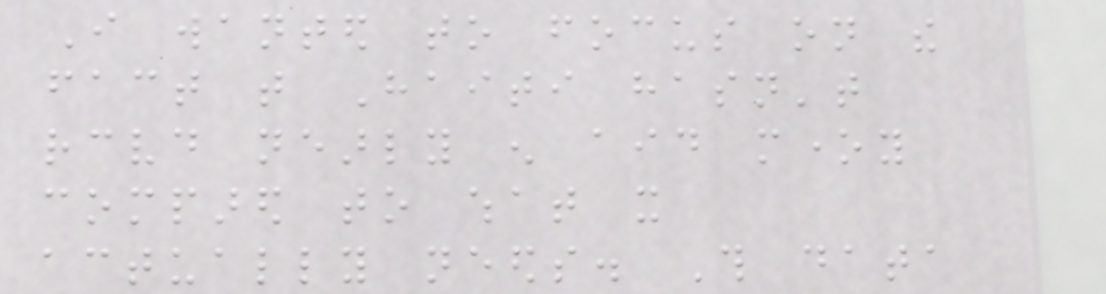I wanted to focus on the
fact that Haiti hasn't
received nearly enough aid money
compared to what it
actually needs. This data
